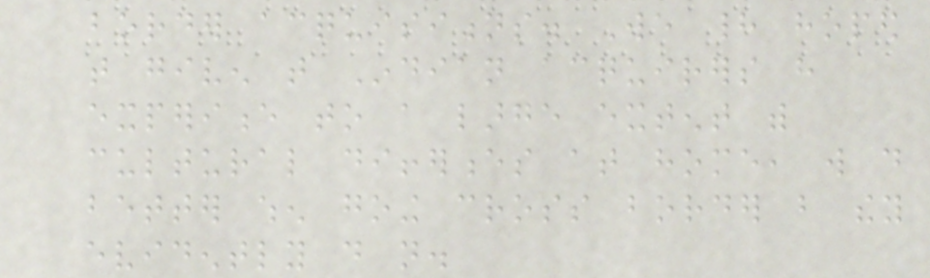border acquisitions. We had hoped
that given that Indian acquirers have
experience to a large extent with
cultural differences at home, will do
better when going cross border but they
evidently do not.
